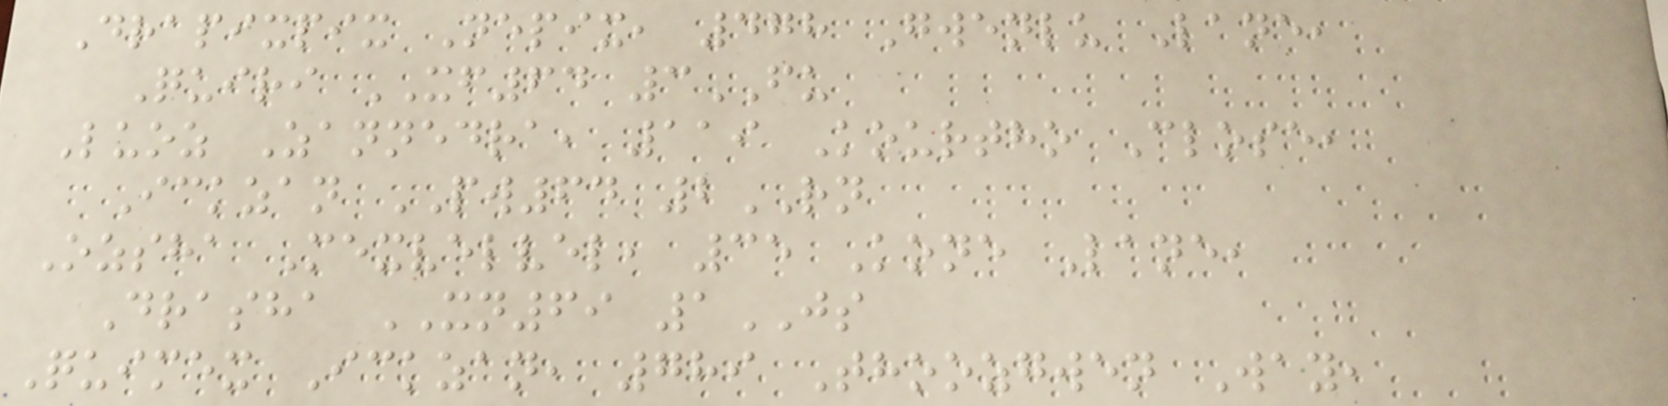Drapixpix Nepix, 478 Gwenlu Lane,
Quiri XF64 3FU
Luoz Zannedra, 119 Kourtho Close,
Ickzan PW64 2RN
Ozsha Mexvelvel, 35 Kone Lane,
Drasha XN69 1JS
Quimex Ickzan, 789 Thoozgwen Way,
